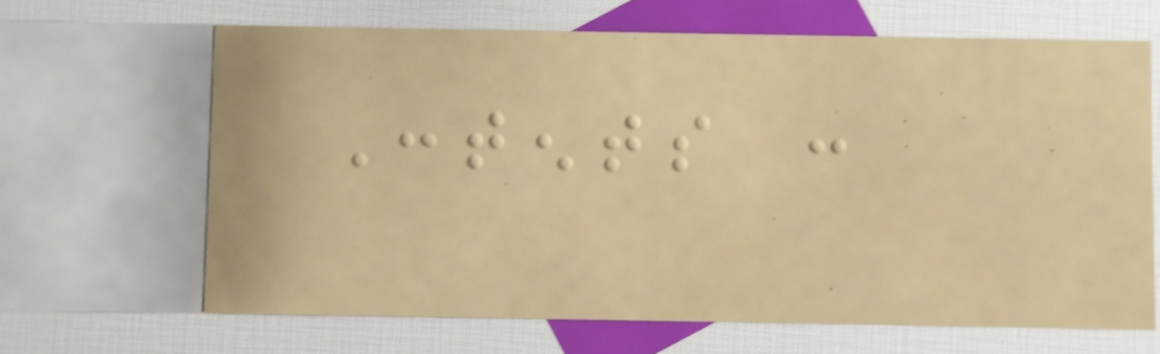Contents :
